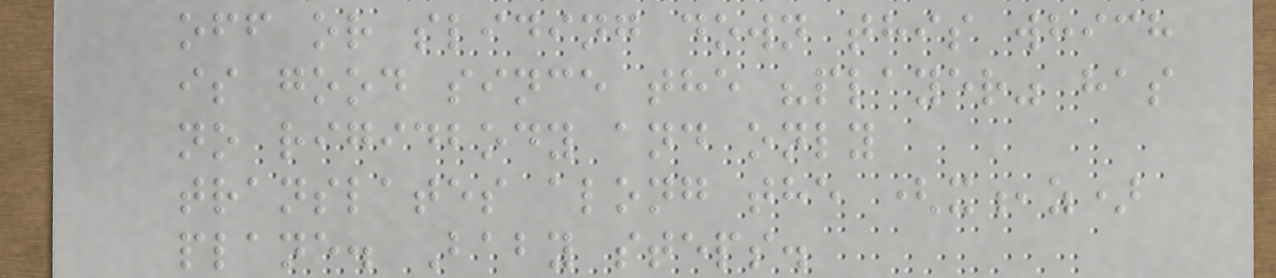off or sliding down this which
is good since the "player" has
no rigidbody and only
translates along the (x,z)
plane. Baby steps.
